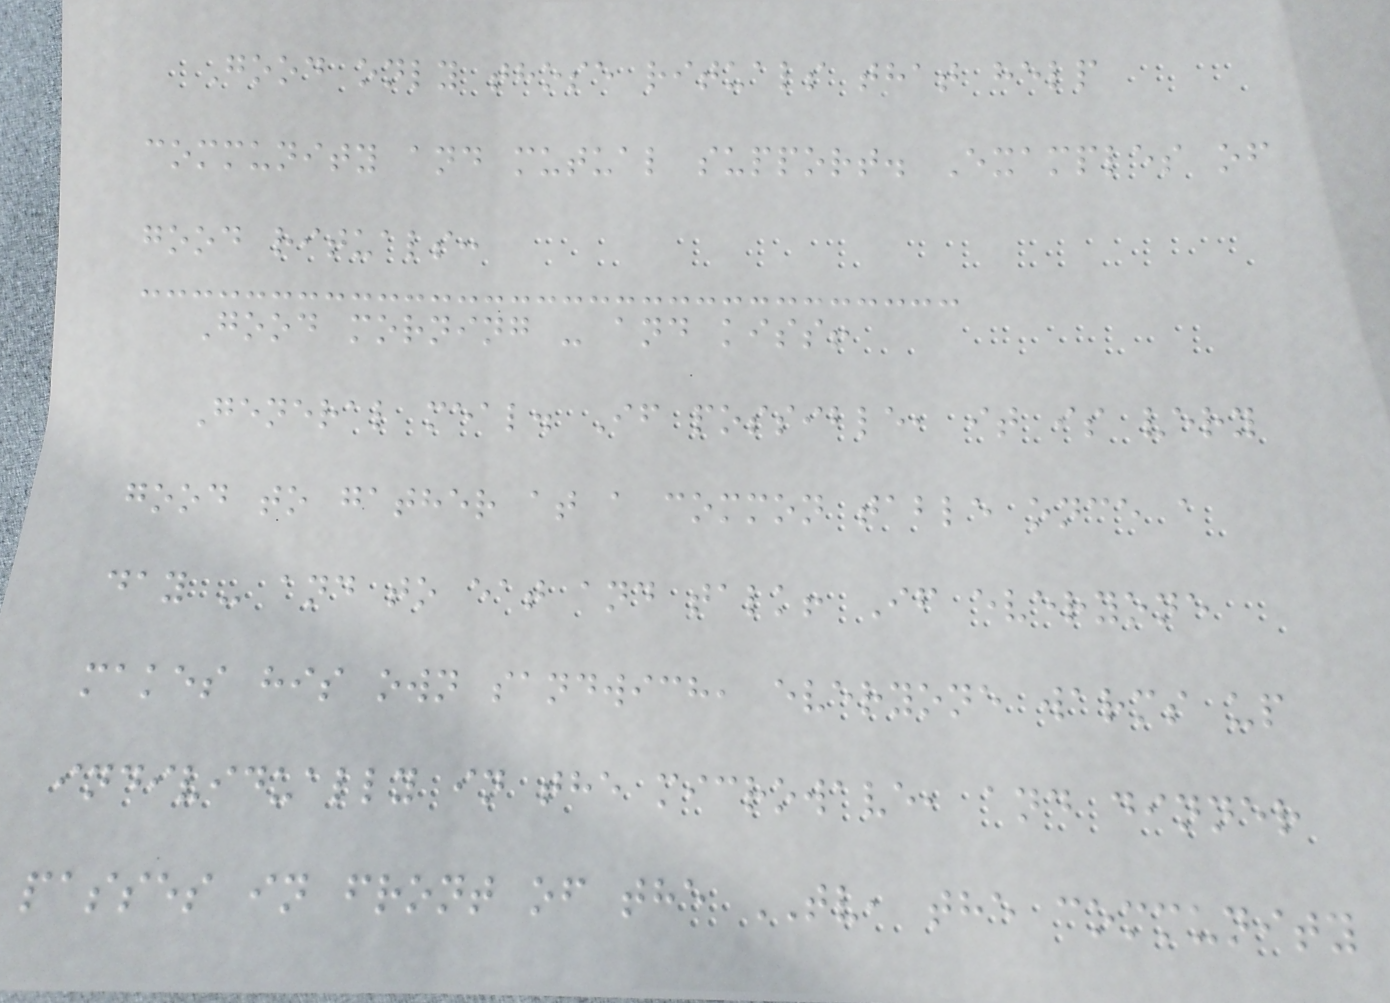Good only those rituals that help
community and mutual support. Examples of
good rituals:
Good morning - and kiss!
General meal. If possible, it is very
good to gather at a common table once a
day - and to eat and talk! If everyone
makes his own sandwich, everyone warms up
individually in the microwave, and dinner
passes in front of the TV, the community
